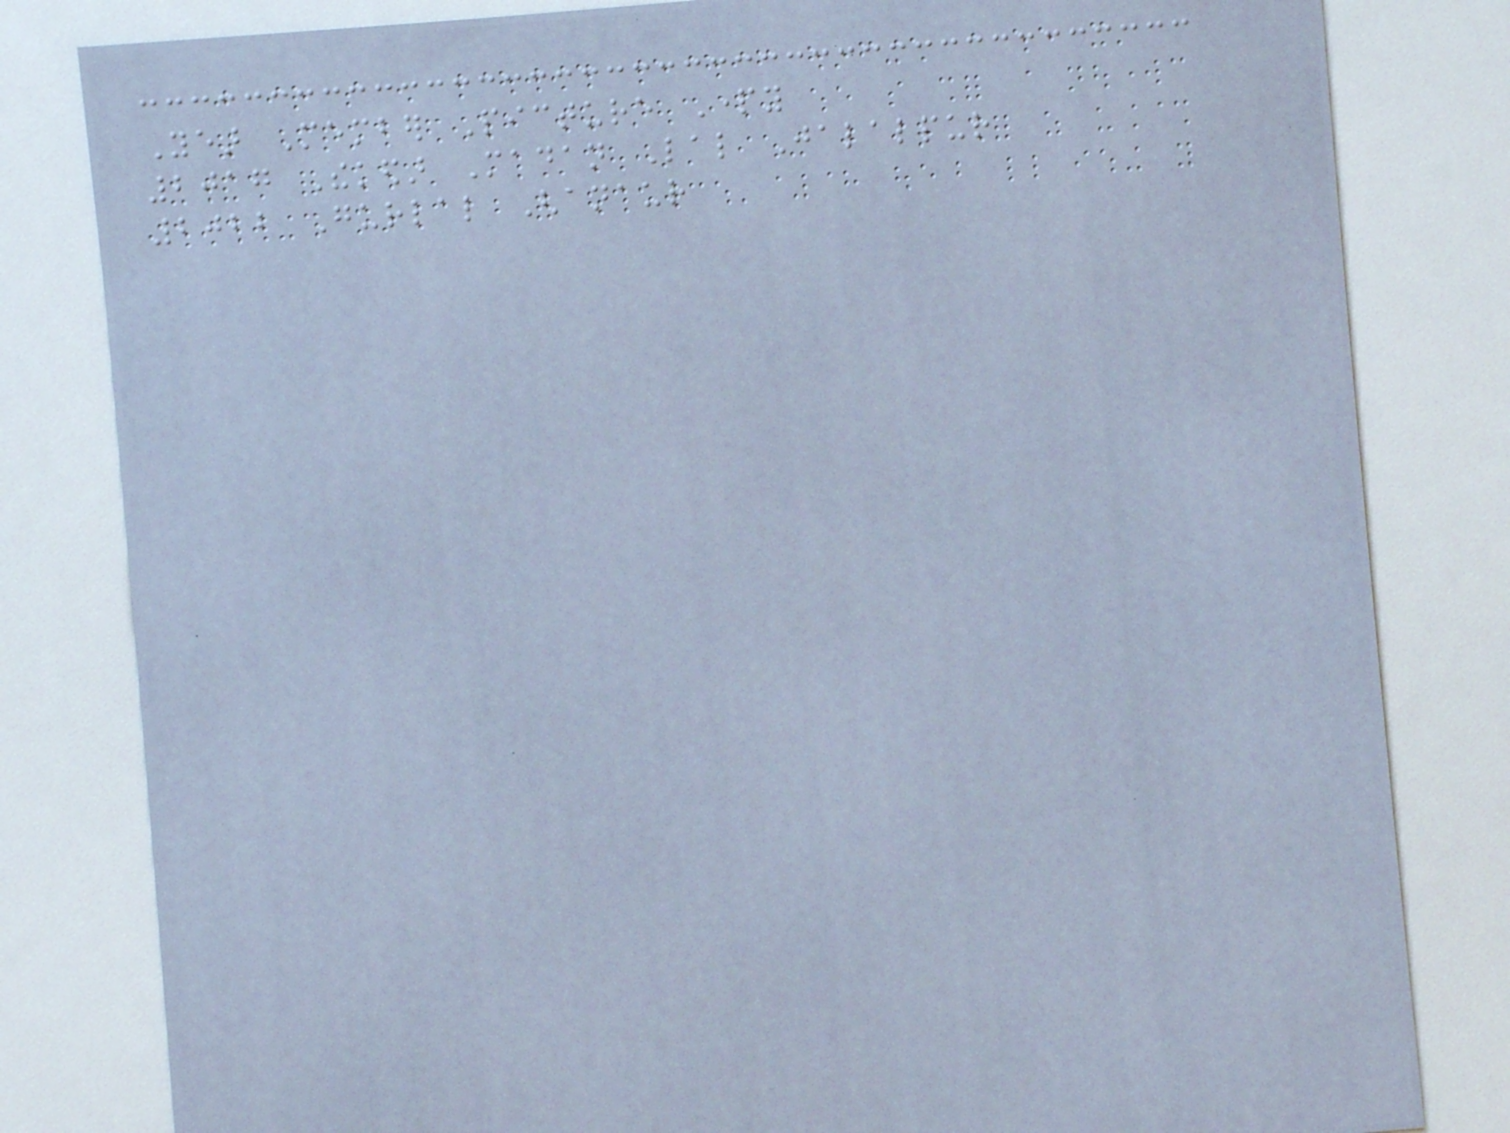Year Member Picture Party
2017 Thekedar Madan Lal Jalalpur
2022 Gurlal Ghanaur
